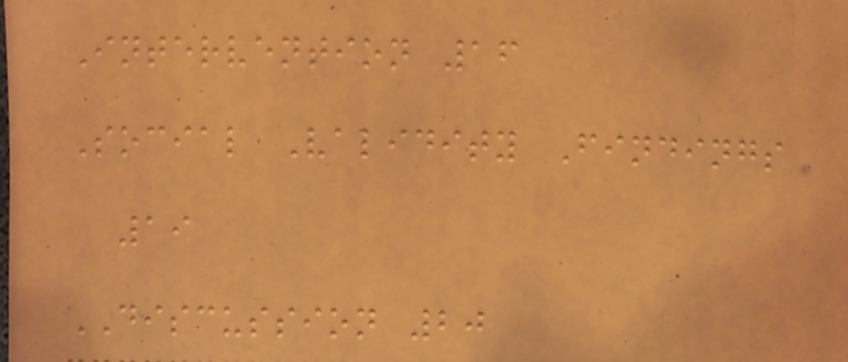Intervention 16
Social Validity Findings
19
DISCUSSION 20
